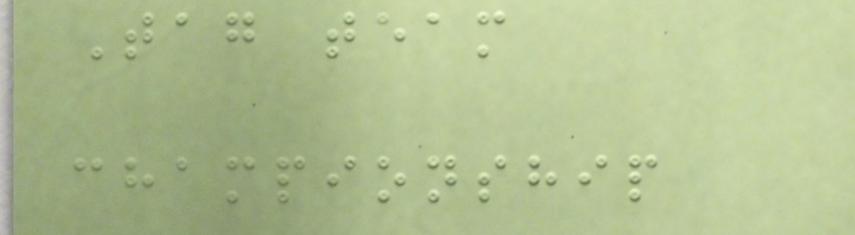Tag team
championship
